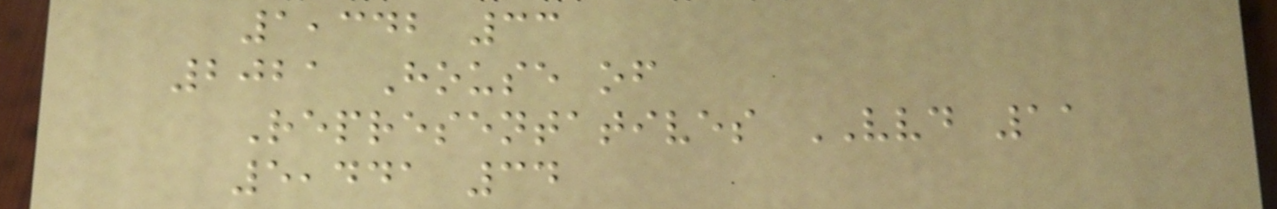1,342 33
2021 House of
Representatives VVD 11
5,441 34
